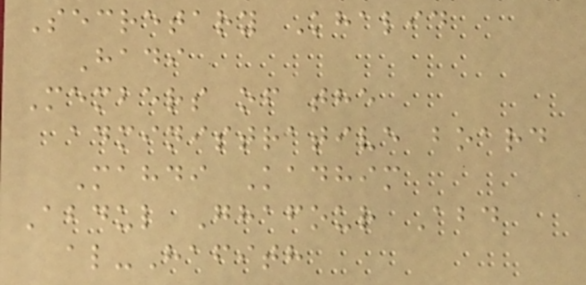Secretary Khalid
Hadi
Members of the
administrative board
Mahdi Kadhim
Abdul Ghafour Abd
al-Hafith
